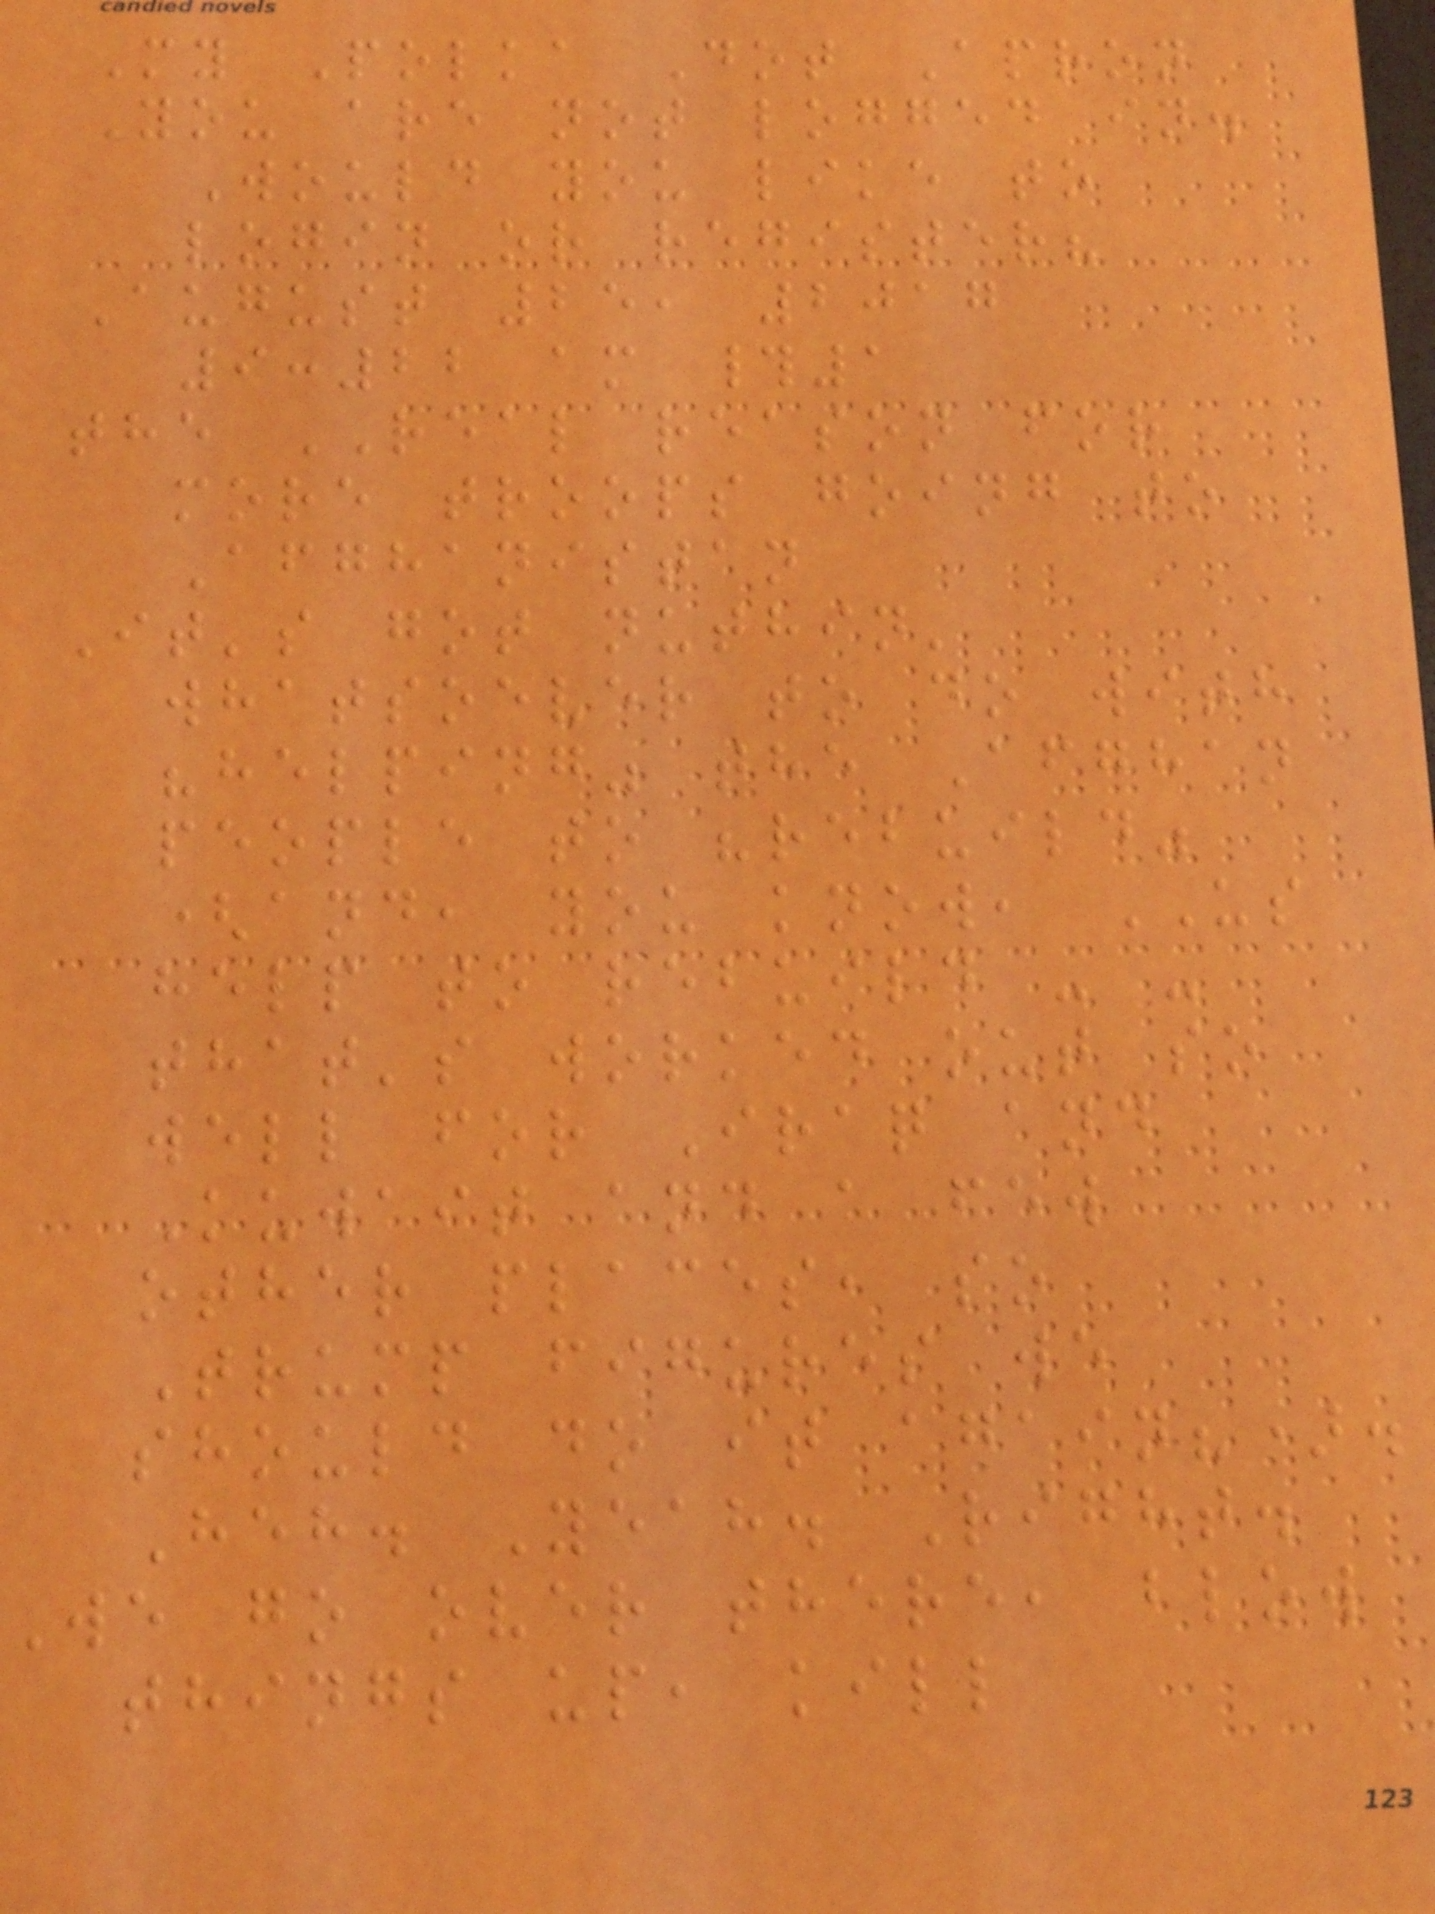My Polka Dot Apron
You are not logged in.
Would you like to
login or register?
August 25, 2017
9:22 am #1
the REAL reason for
more troops going to
Afghanistan
It's got nuthin'
whatsoever to do with
"helping" the Afghan
people to "rebuild"
(and, you know, US
help to rebuild - -
that's worked out so
well for Iraq and
Kuwait and a few
other places, so
Trump figures we
should do it again?).
Heh. Yeah. Right.
We go over there, blow
things up, kill
